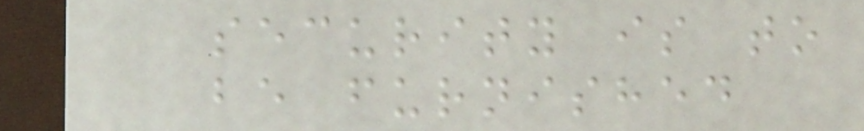security is to
be furnished
